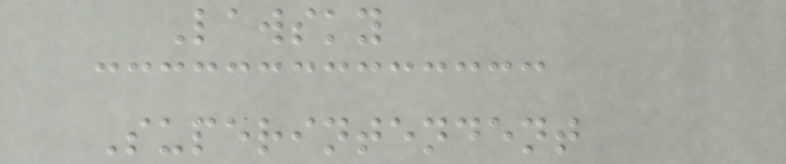Lawsky
Superintendent
